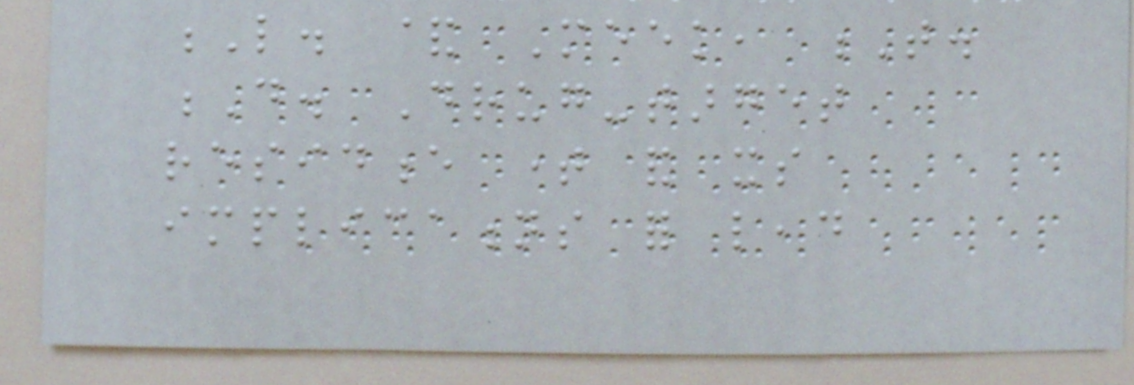L. & Meek, T.
D. Drug-target
residence time and its
implications for lead
